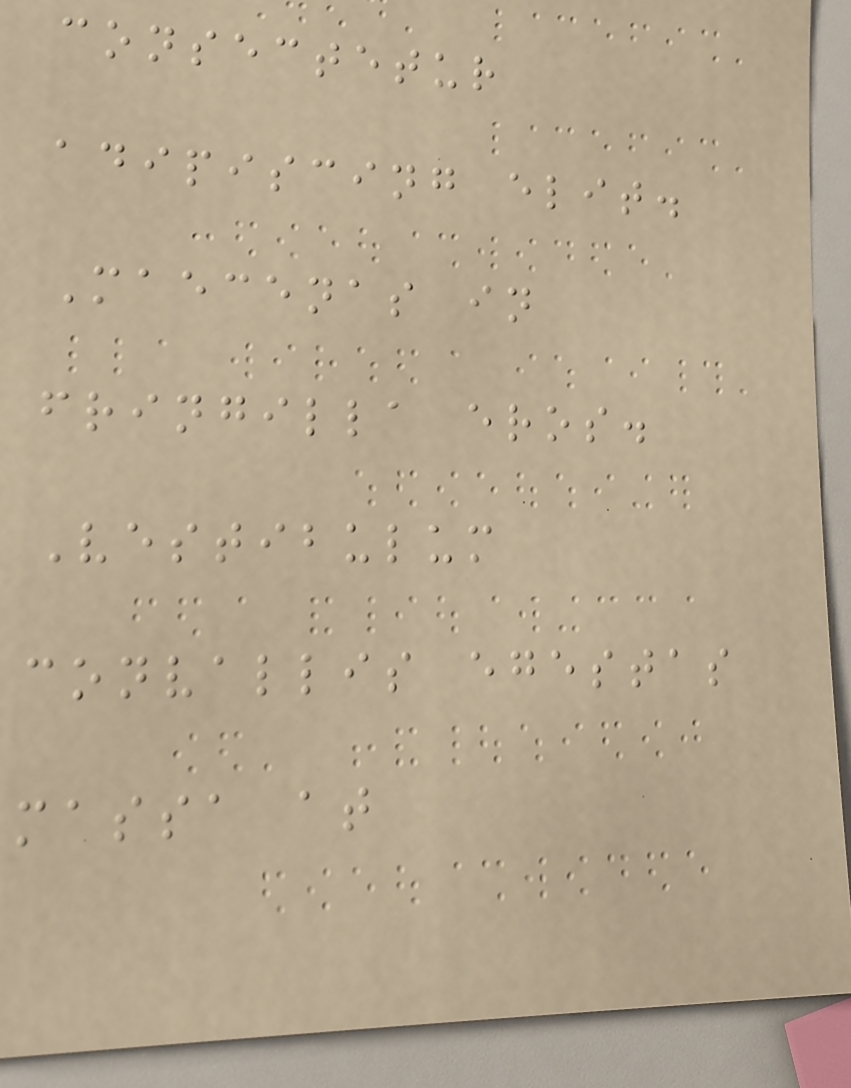consectetur
adipiscing elit.
Maecenas in
fringilla eros.
Vestibulum
convallis egestas
massa at
